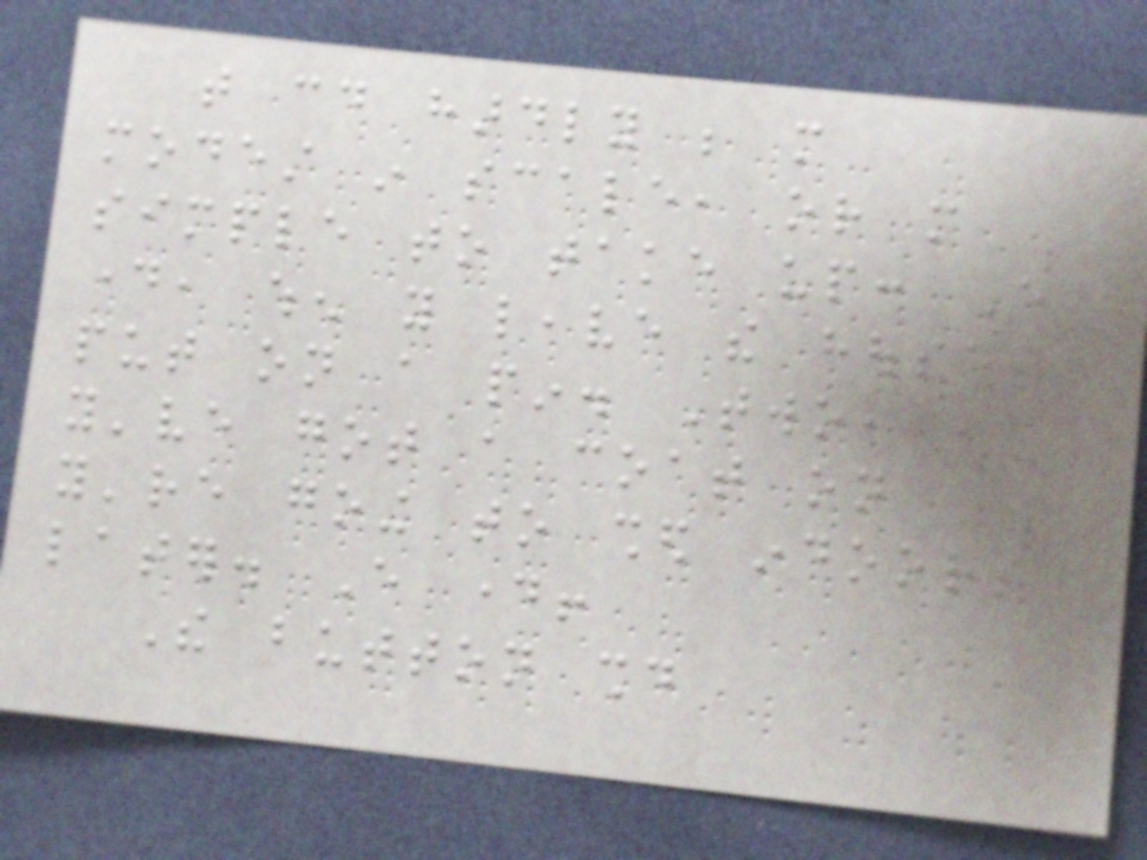that could hardly be more
modest in scale, or more
simple to take up: Every
day, when you leave the house,
put on a pin. Two, if
you've got a coat on
you're going to shed indoors
later. Every day!
The button should
